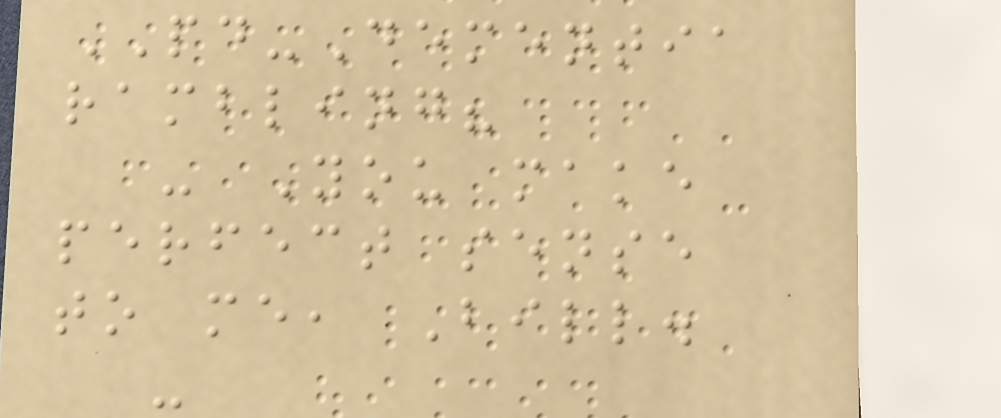PD-Dementia
rambling?
- You make
perfect sense
to me, Bill.
-
